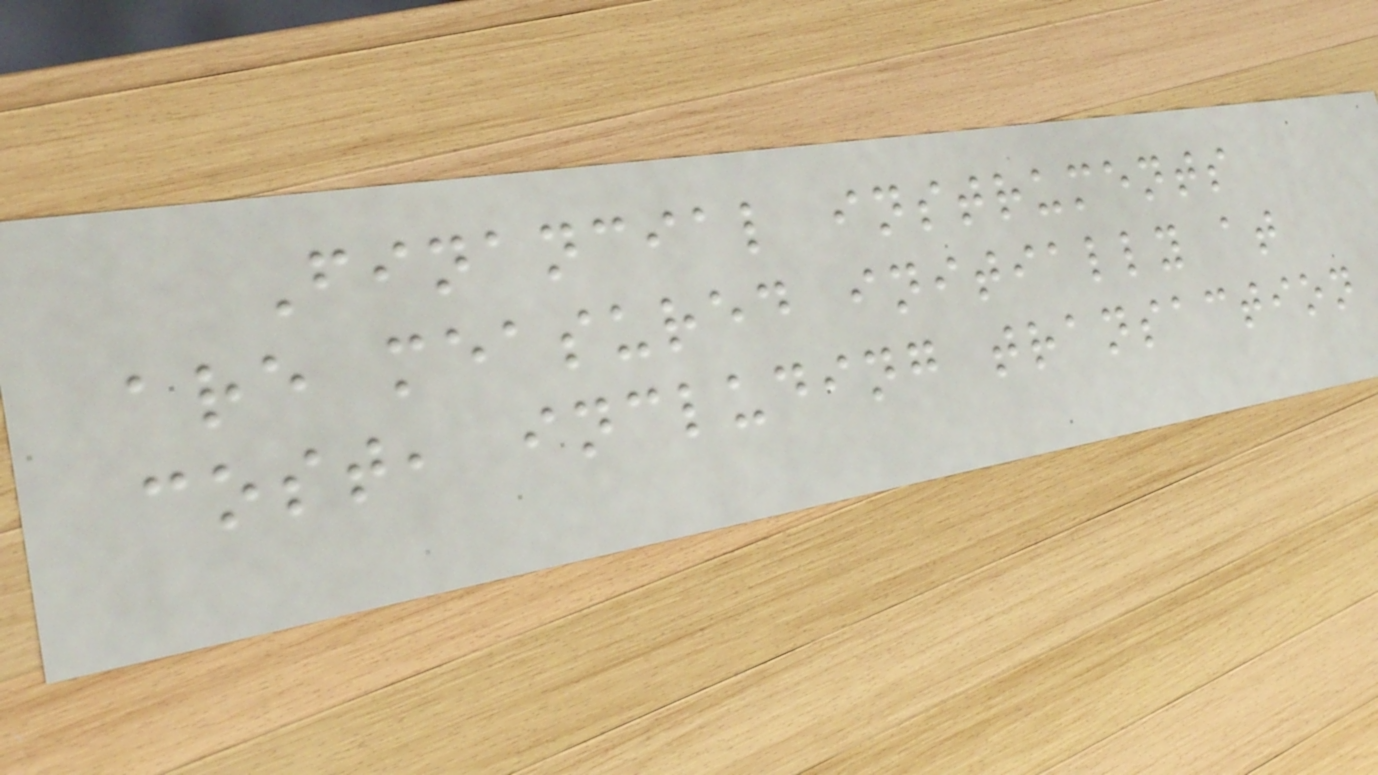Financial instruments
are measured initially at
cost, including transaction
